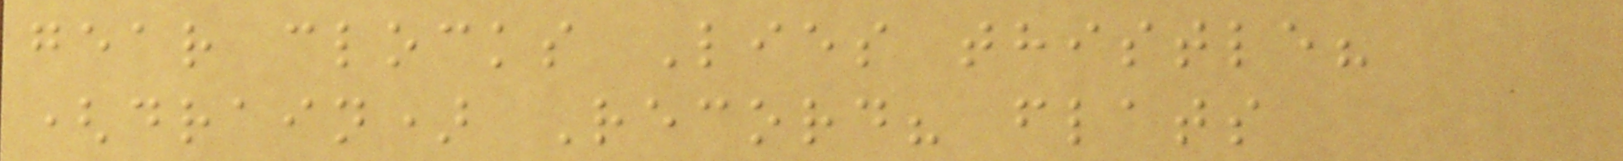gear clocks Lies thistle?
(drain) Record? flats
